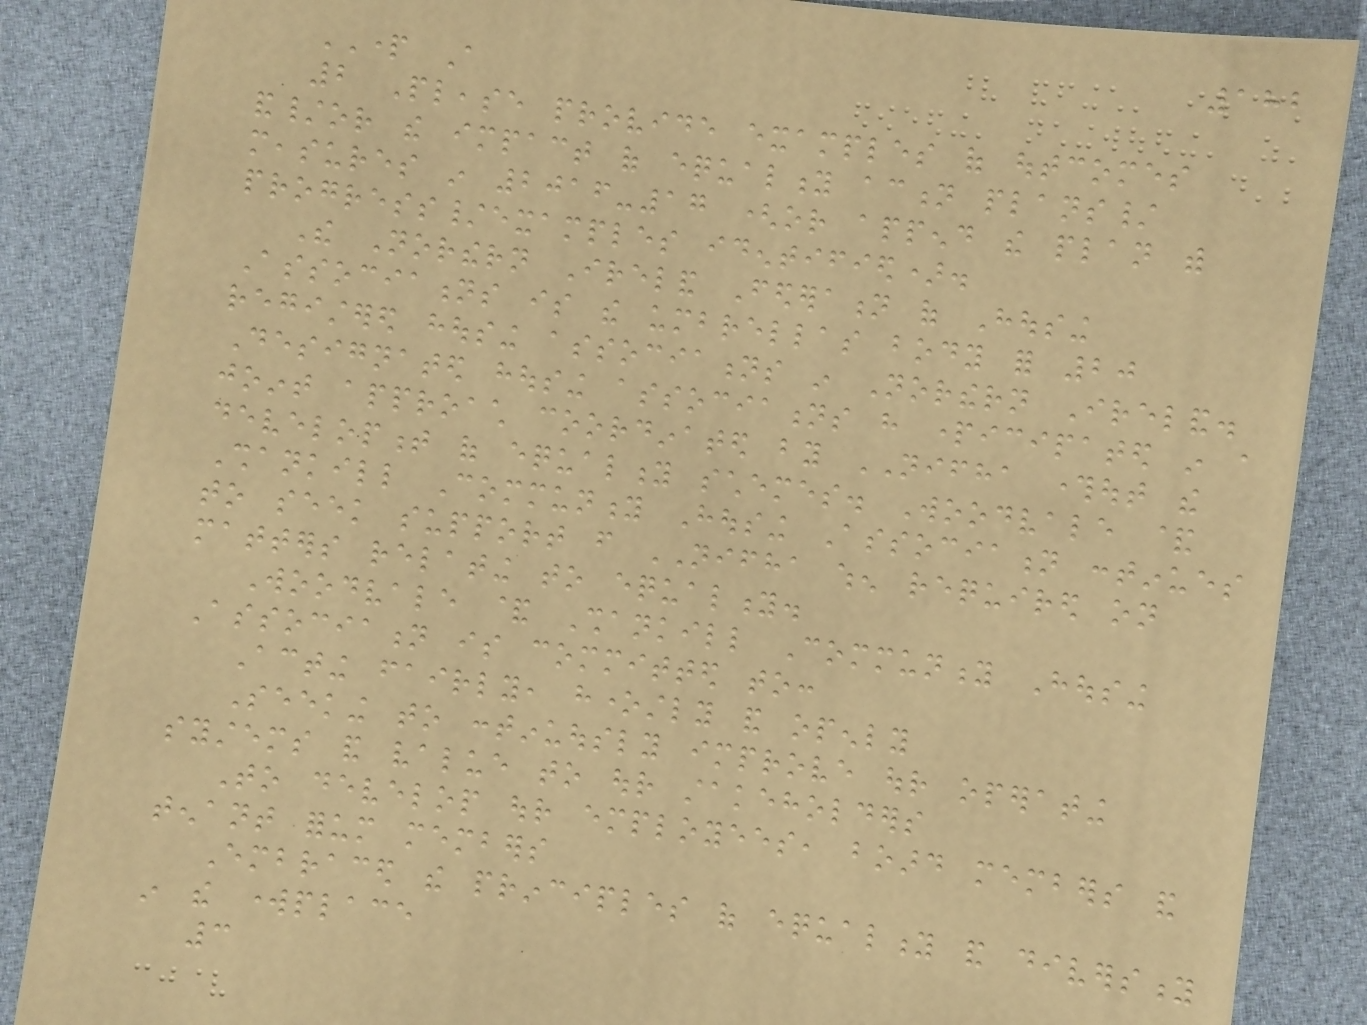182
PART A
2 Please provide examples of outcomes
and/or the impact of equality action plans/
measures in 2016-17 (or append the plan with
progress/examples identified).
The Northern Ireland Federation of Housing
Associations is the umbrellas body for 20
registered housing associations in Northern Ireland.
Designated housing associations have participated in a
joint approach coordinated by NIFHA throughout the
development of equality schemes. Woodvale &
Shankill Community Housing Association continues
to seek support from NIFHA when required on
matters relating to equality.
Woodvale & Shankill Community Housing
Association is committed to:
Acting fairly, honestly and openly
Seeking to continuously improve our operating
systems and value to our stakeholders
To develop our employees, board members and
tenant forum members
Embraced the principles of equality and diversity
in the workplace
3
